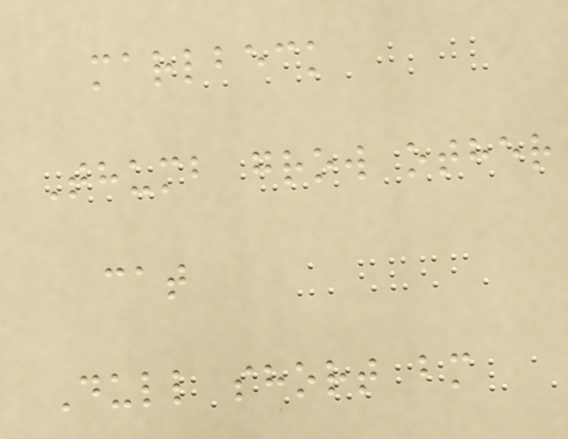marlbeck
Thumb grow other
cat
Dull short bm
